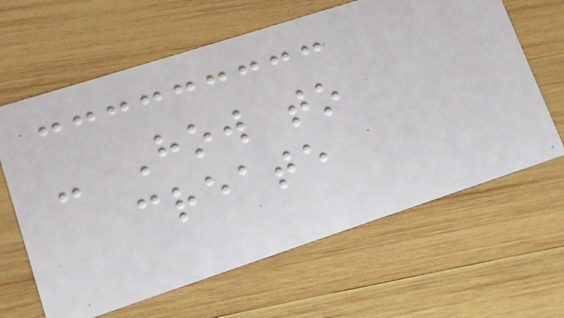- How to
create
